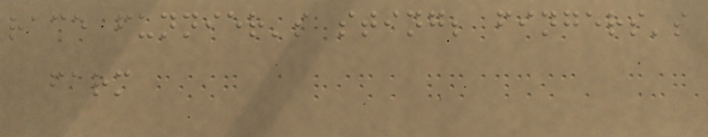race funnier's sting; fingers's
farm
